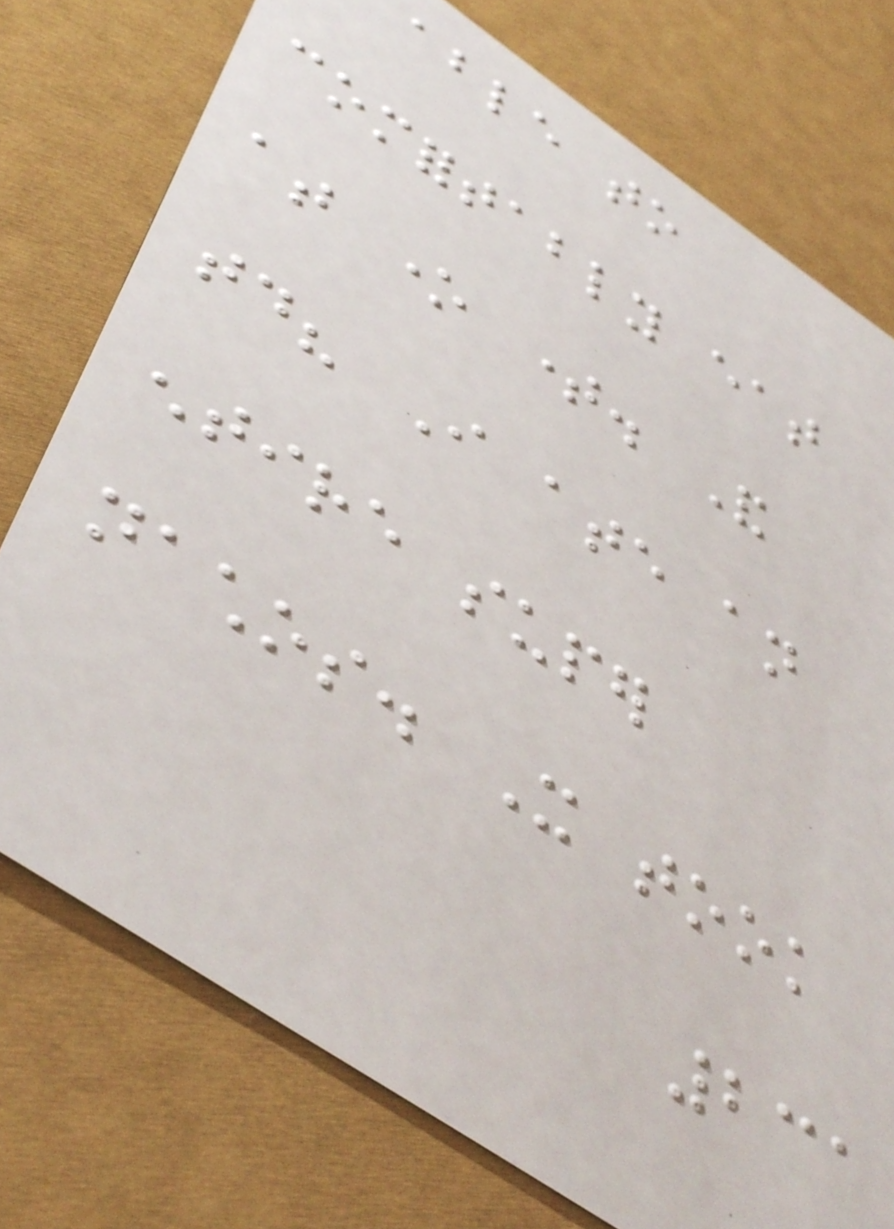able to
comfortably eat
at one time. And
today? I ate an
entire super
nachos. It took
231
